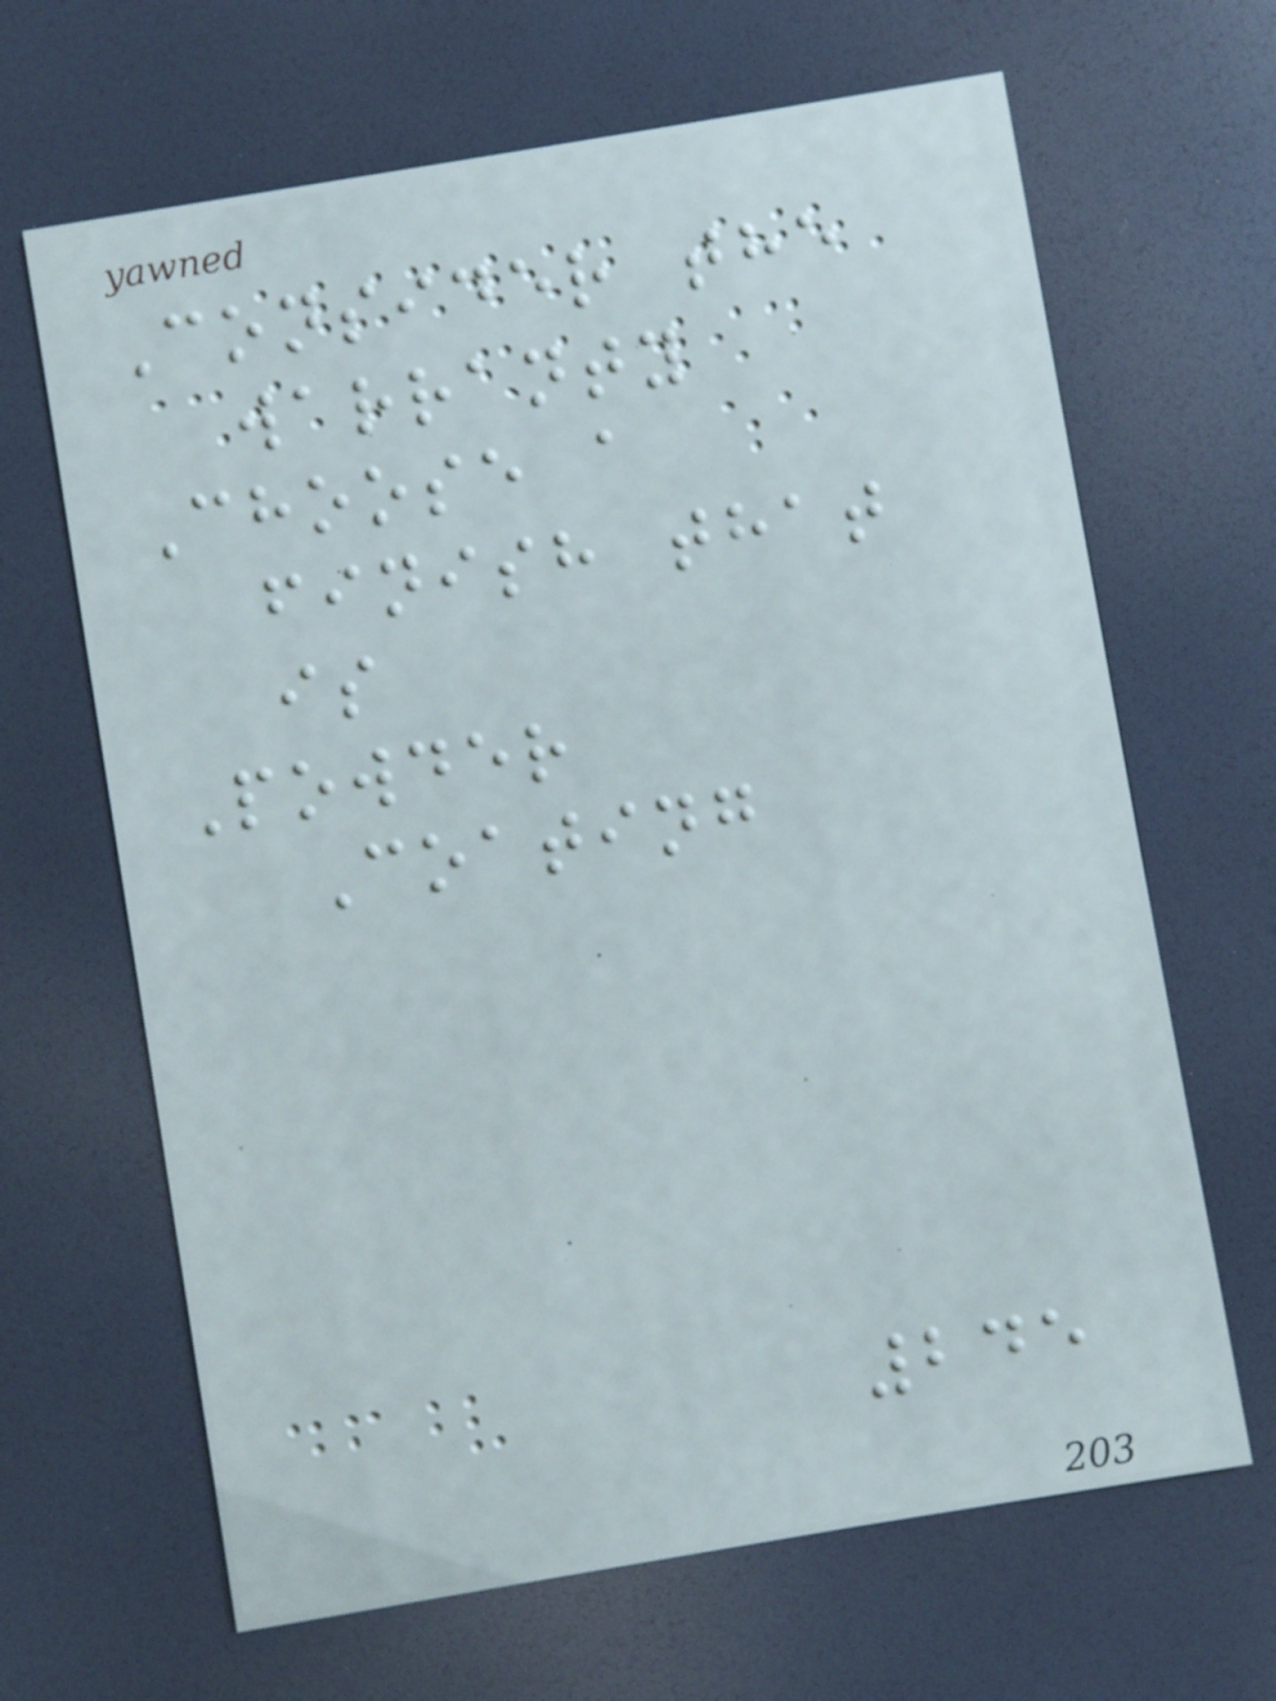Consider the
warranty
Choose a
finish that
is
Powder
Coating
245
